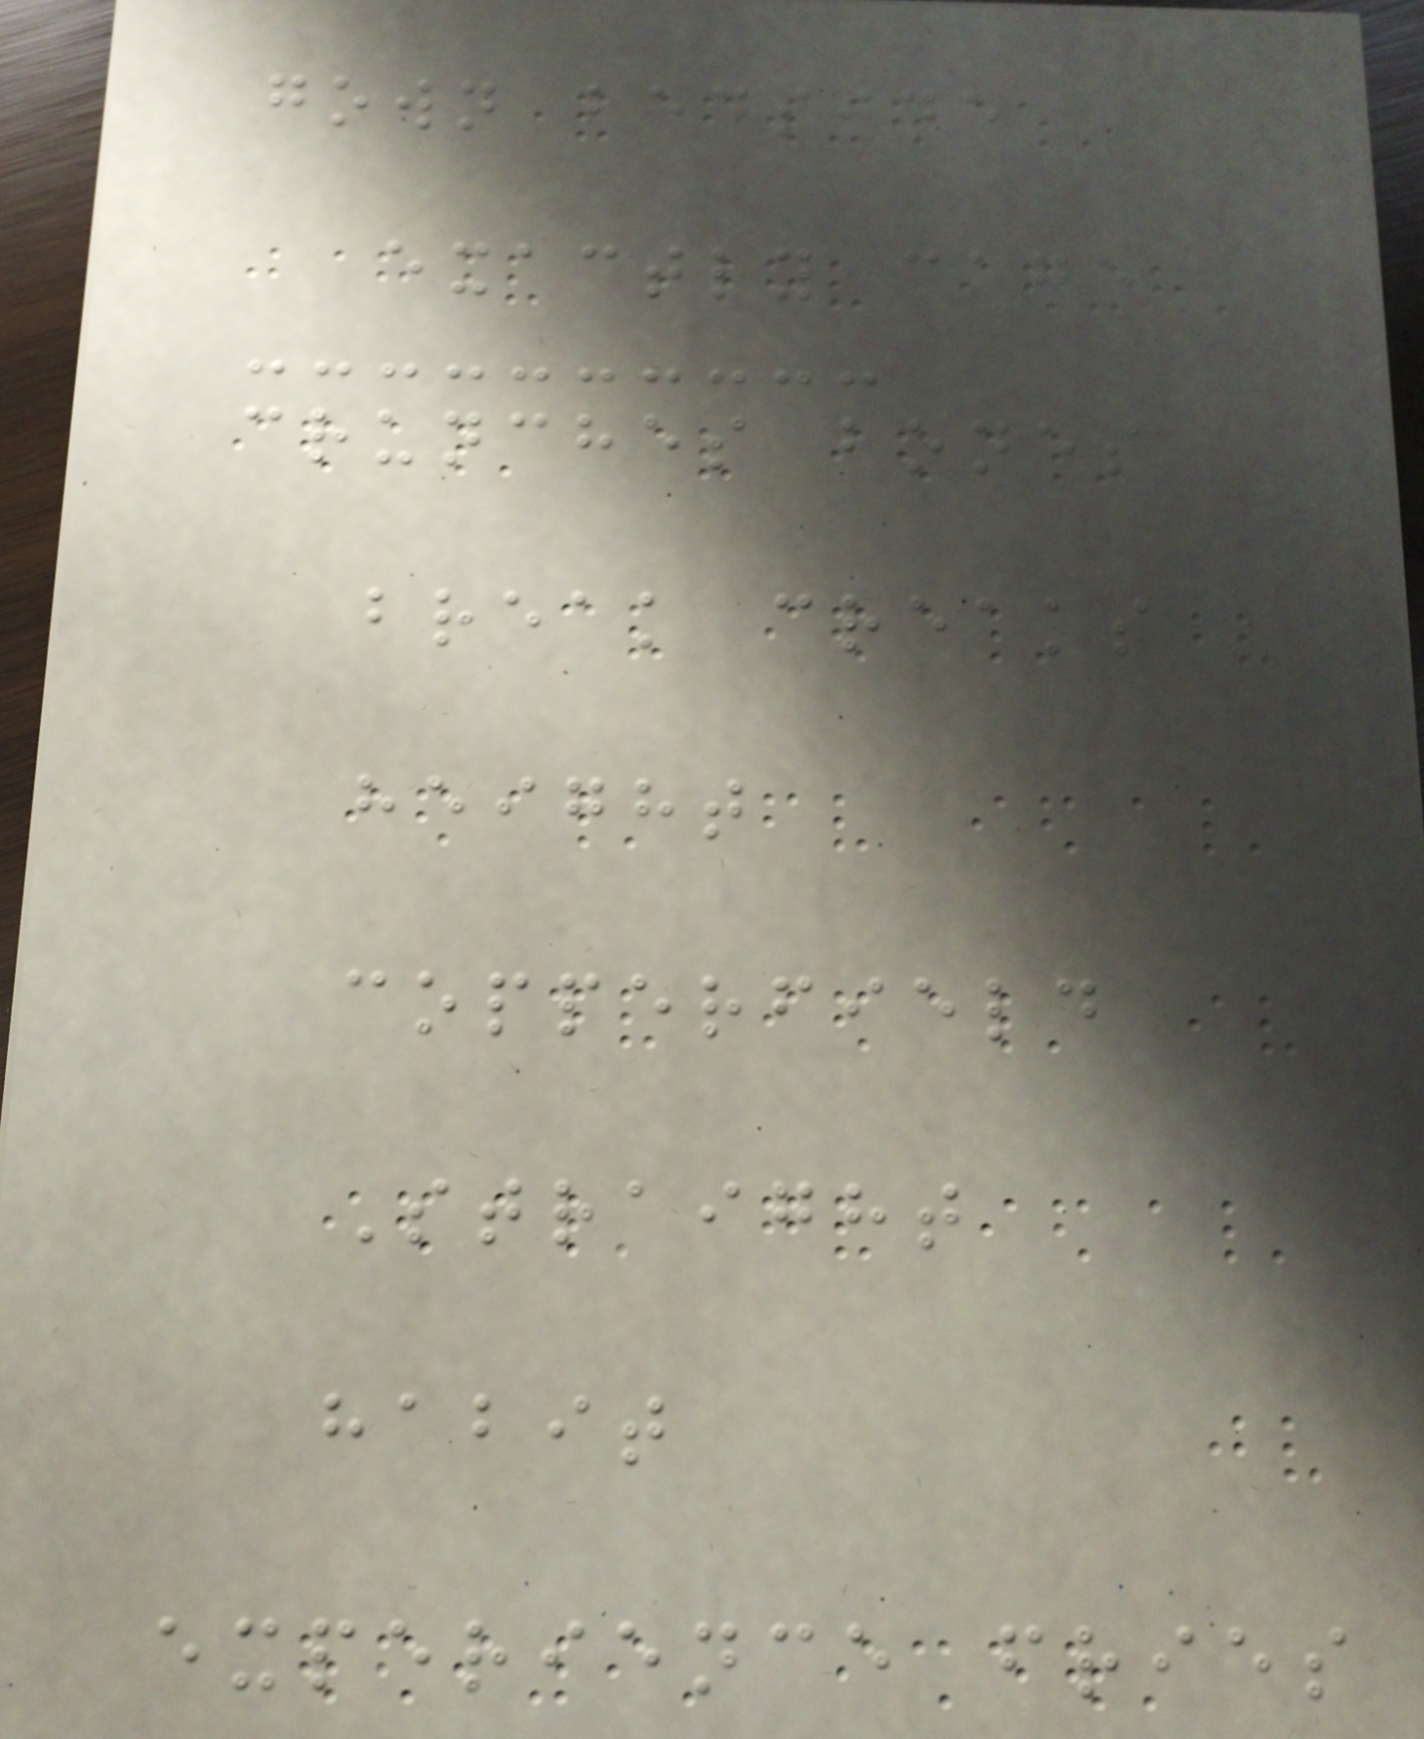gown bedside
exactly cage
crunches bones
break creaks
height
copperfield
Straight
habit
experience fries
